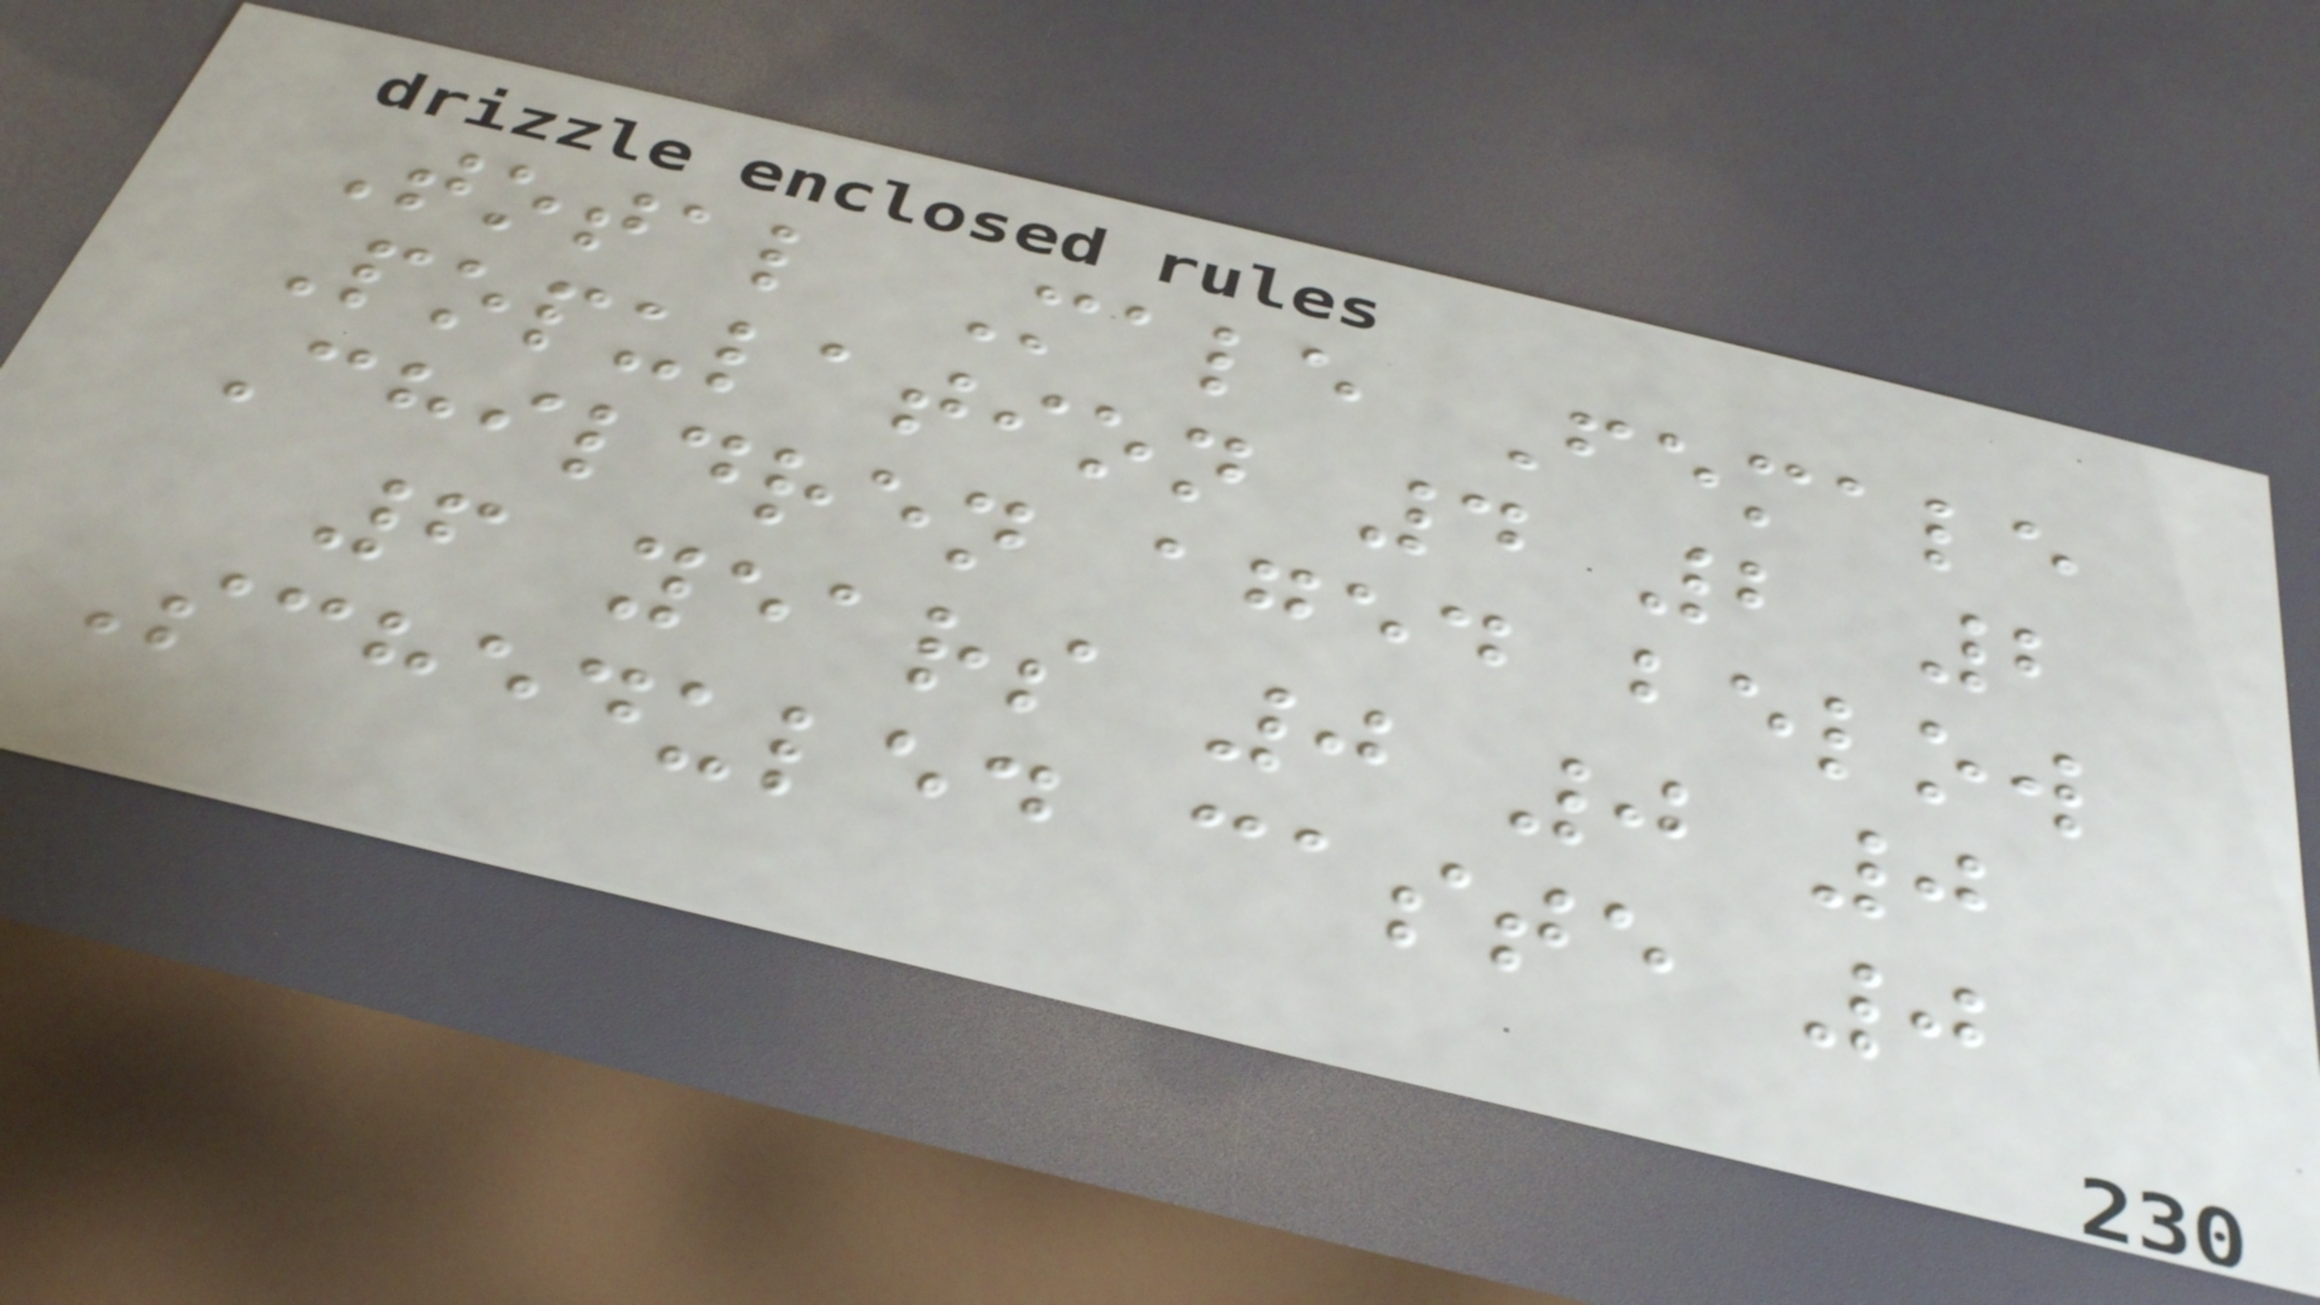Total Male Female
Population 4 2 2
Children aged below
6 years 0 0 0
Scheduled caste 0
